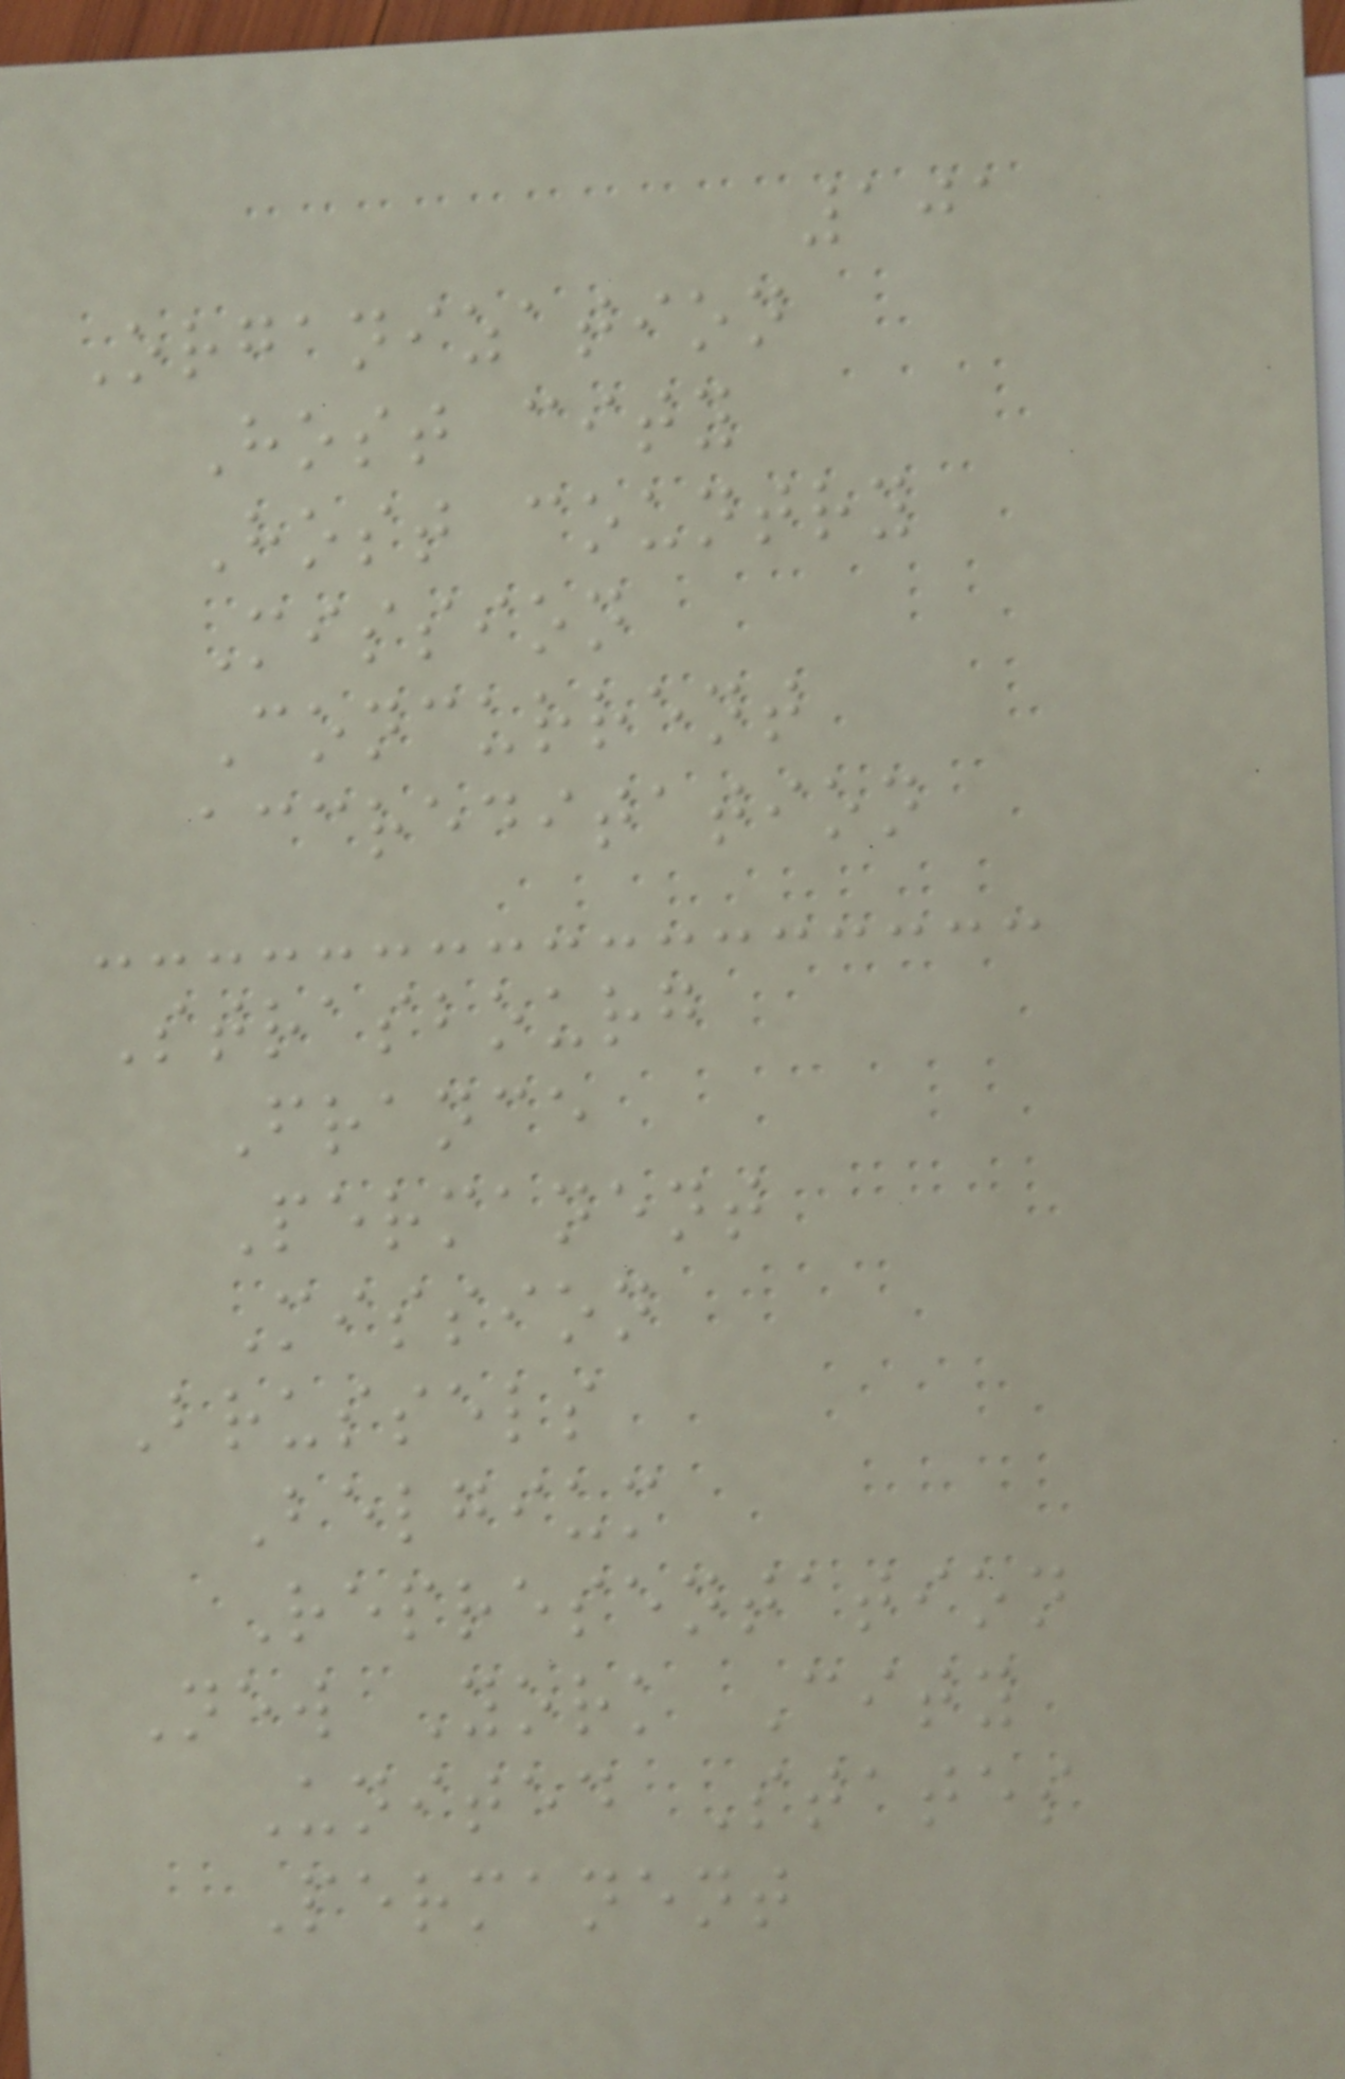101
Organization
Host city
Host country
Mission
Concurrent
accreditation
Strasbourg
France
Permanent
Mission
Brussels
Belgium
Representation
New York City
United States
Permanent
